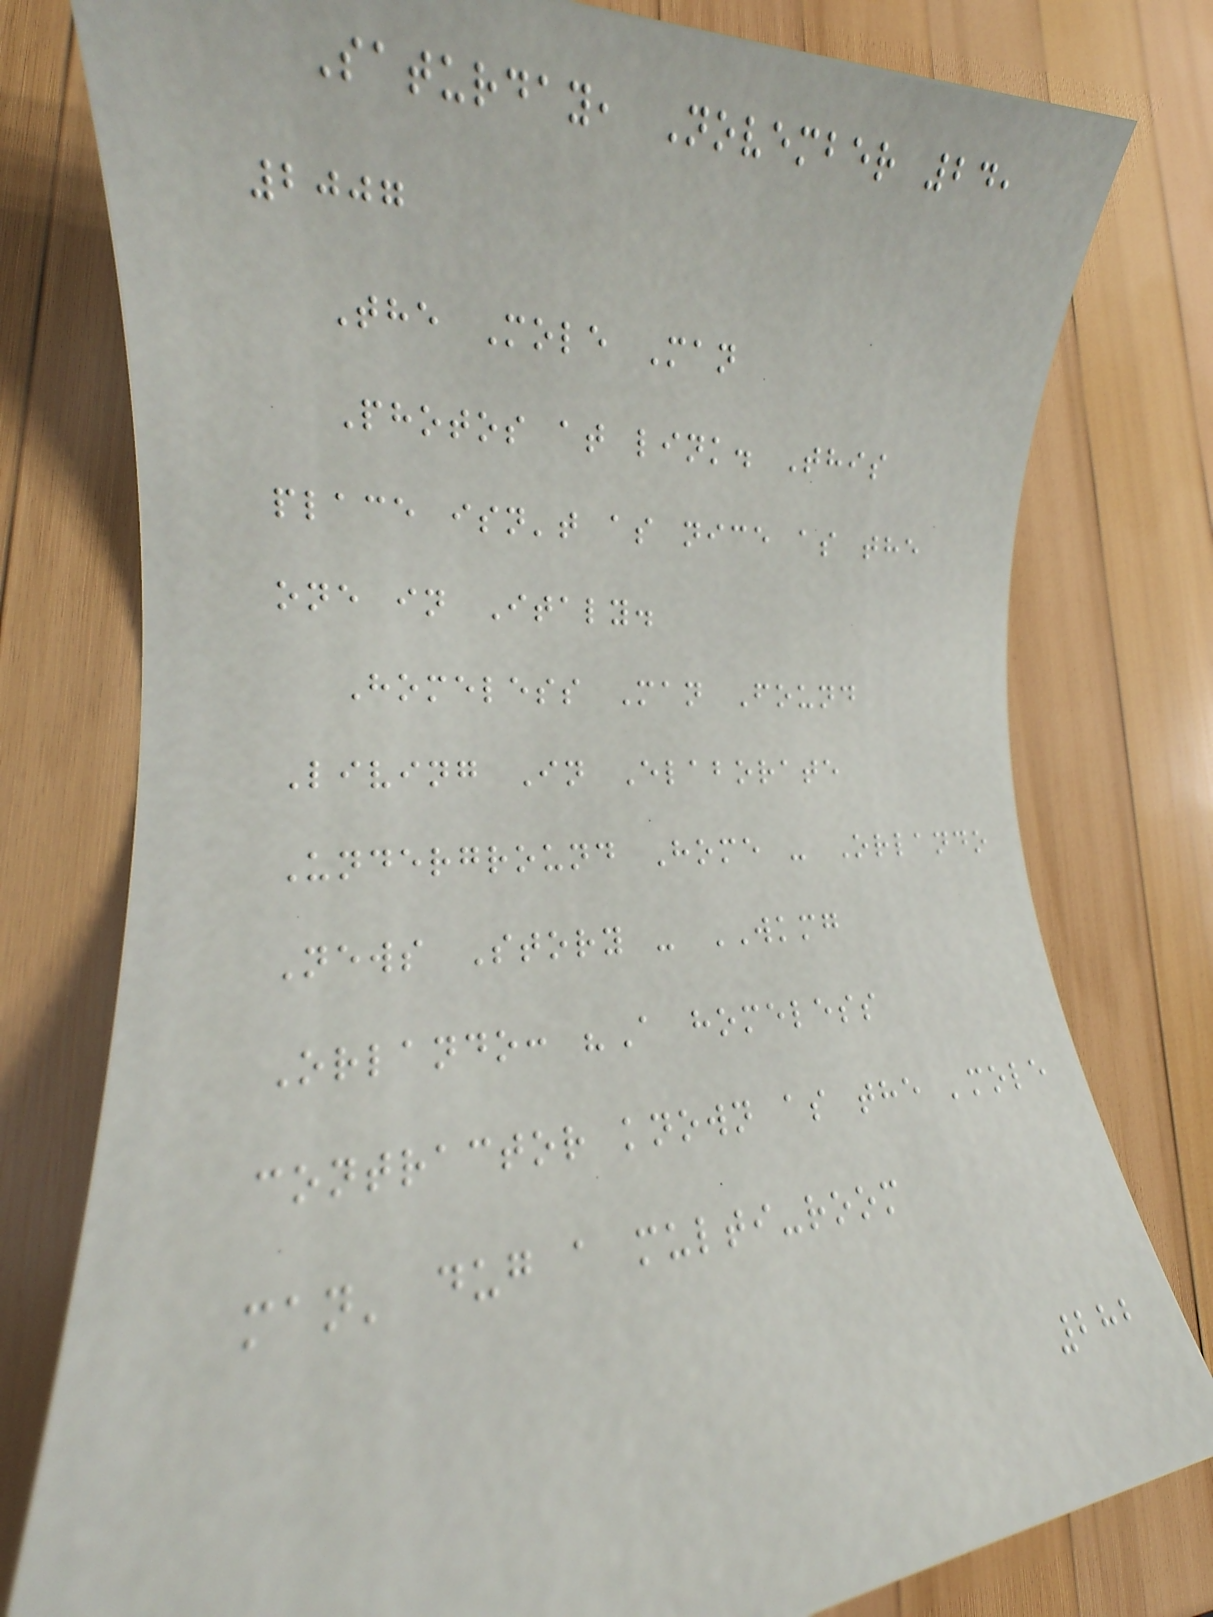Saturday, November 24,
2007
The Mole Man
Photos at link. This
place isn't as nice as the
one in Italy.
Homeless Man Found
Living In Elaborate
Underground Home - Orlando
News Story - WKMG
Orlando: "A homeless
contractor known as the 'mole
man' dug a multi-room
282
